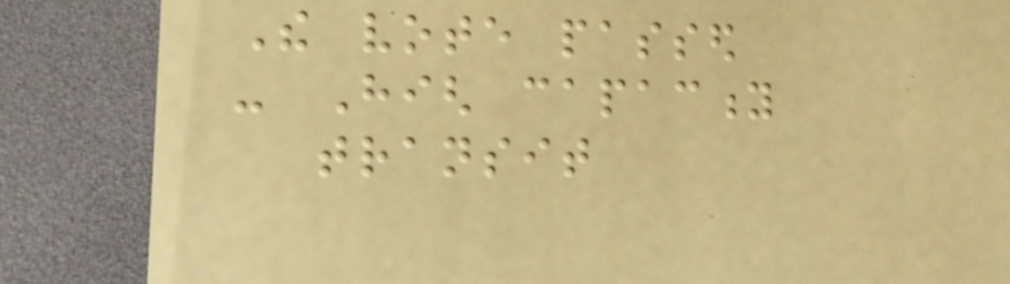The vote passed
- High capacity
transit
